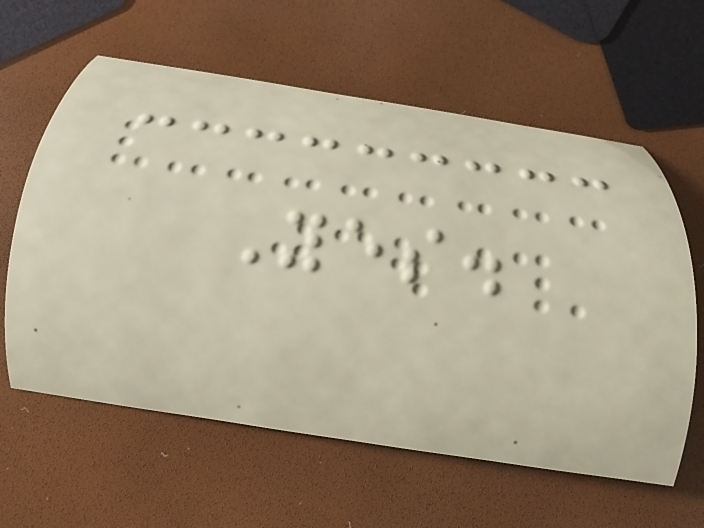Yes.
